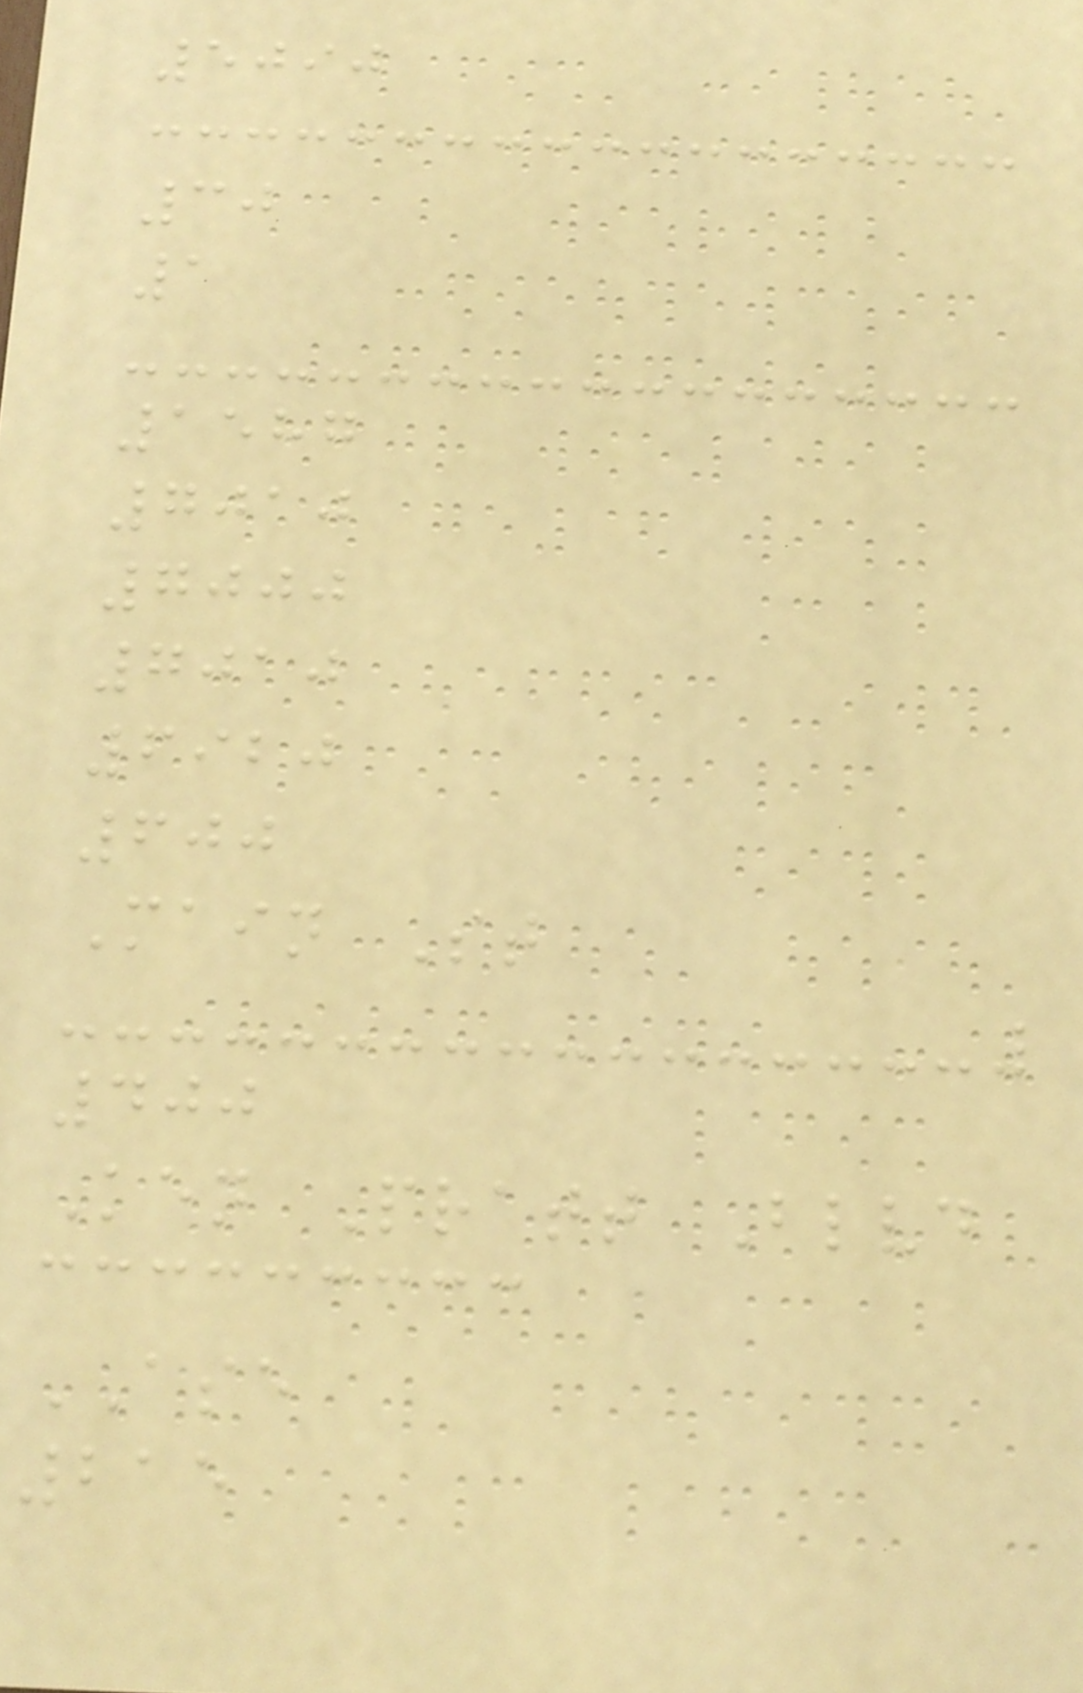5090
30
1
1587
7010
7000
7010
6920
600
Main St
400
Ken Pratt Blvd
ASE
215
